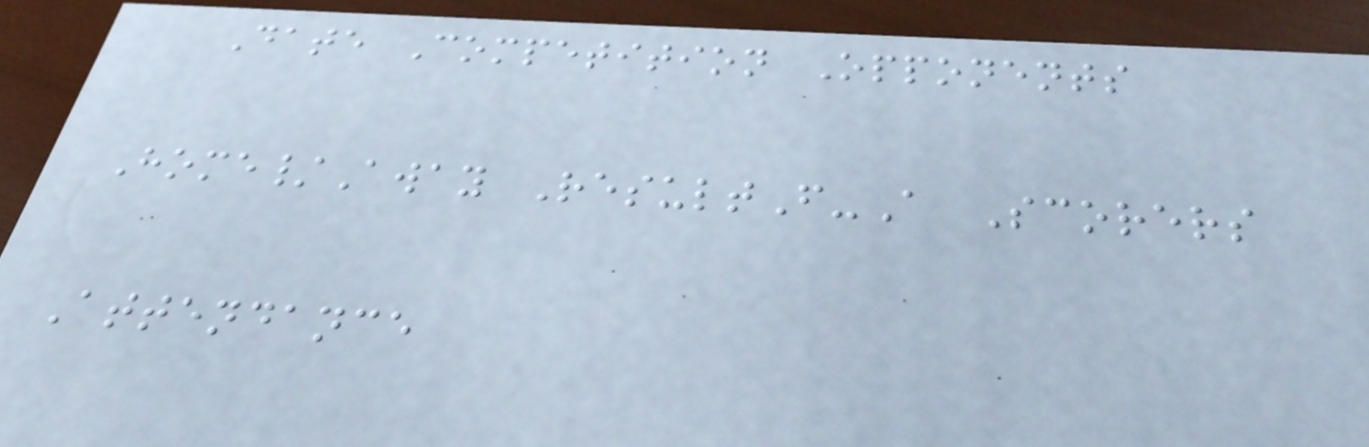Date Competition Opponents
Home/Away ResultF-A Scorers
Attendance
